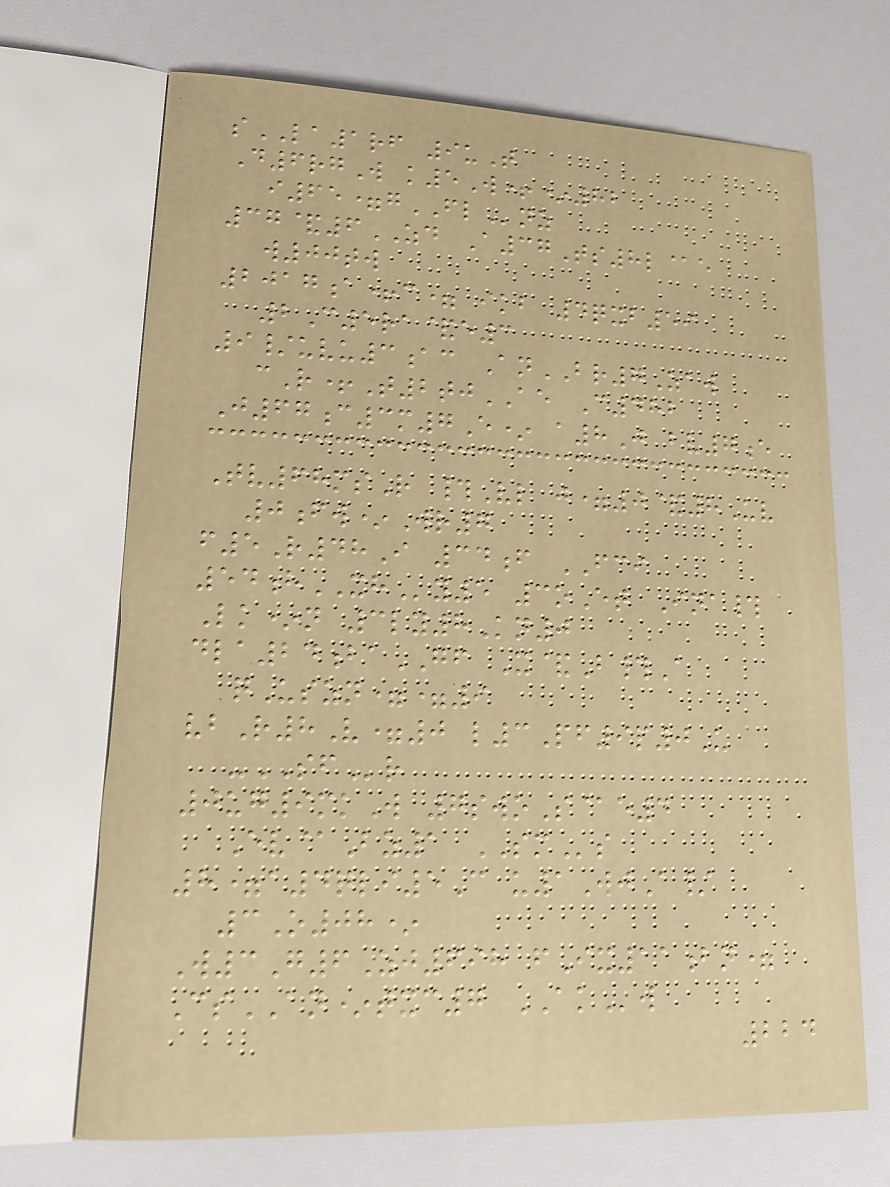sLA1rf 9uT
D6rgW k5W+*82
i65=gFLnz
37&6ZD A37Ts8l@e
w00tw
2017a+c= ikb 4qxb59
2C5ra&e3
9/uvu3ac AnBR7Zaw
cR+T2tjAE C482
J67c3m7E* a8J bv7e
Tv68msR #Vl j=0&8Uv
0fw*Wr7
f5R48I 34f FCI
54hXHy5 3oEt Ina#
Lk*n 3ly8Kn0
dla24baGF X&B#A
qUszn==9
vbR8V=0 l3Pf9p0U
-SFr
0ug9mkW 7swoS@e4
Ev@Bz1 SMs
8=a4qli5C u1WjA/
3O08*
W3G6Zj698 fIx11bn=
CsAN*txc7 AKw
224
